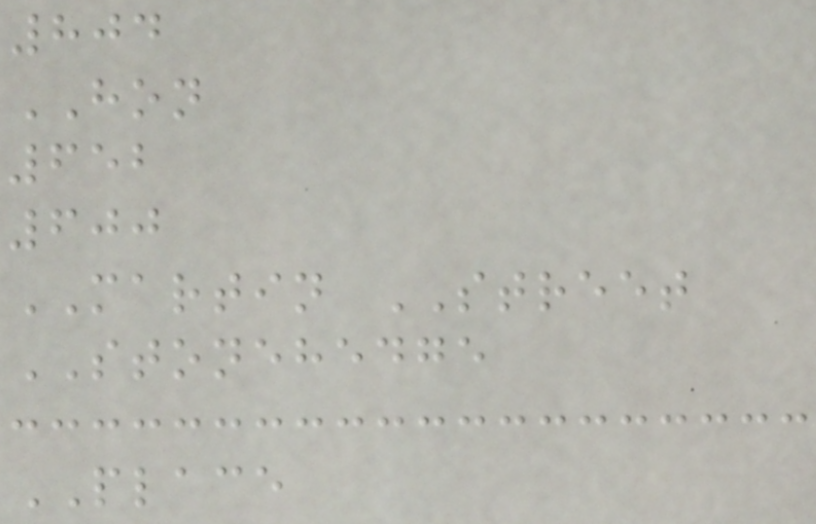804
HON
652
600
MARTIN STREET
STONEHEDGE
PLACE
